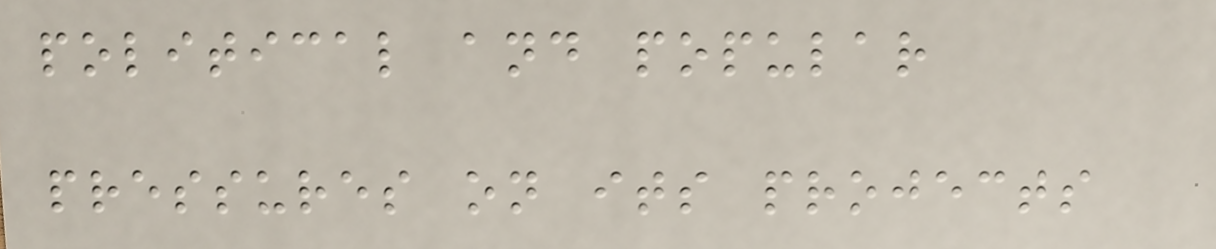political and popular
pressures on its projects
